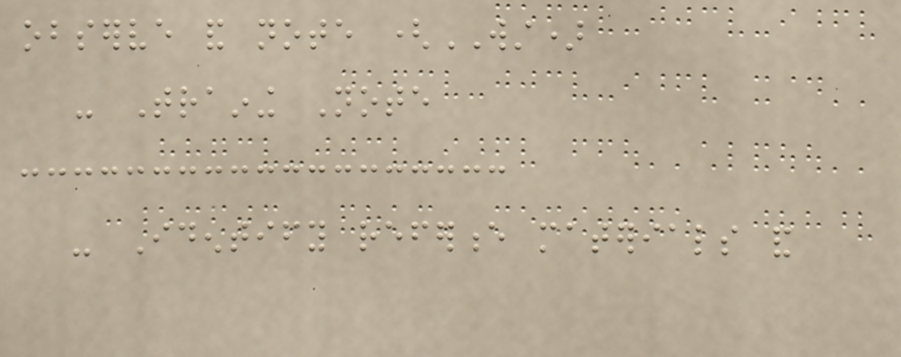observe and note (WST)
- Training Note
- Identify reference materials and
